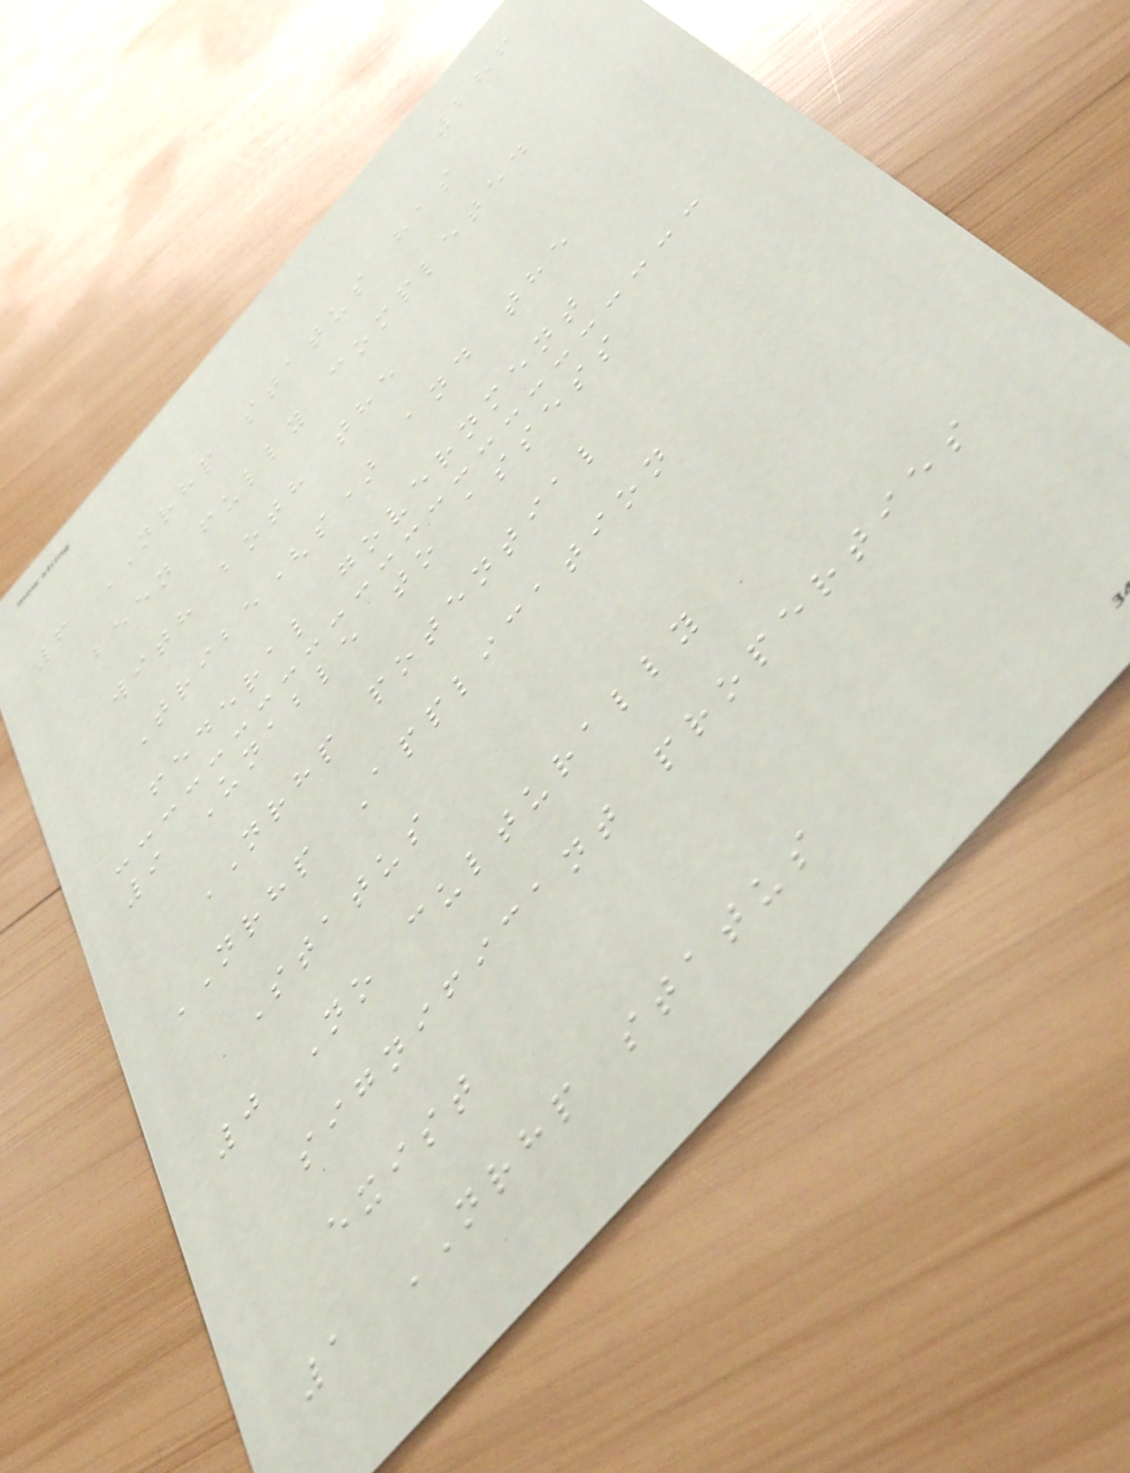286
6 NRHP status has
been fully completed
with both the
Tribe(s) and the
federal government
9 Unable to assess
NRHP potential
NRHP Application
Status
0 No culturally
significant properties
exist
1 NRHP status
